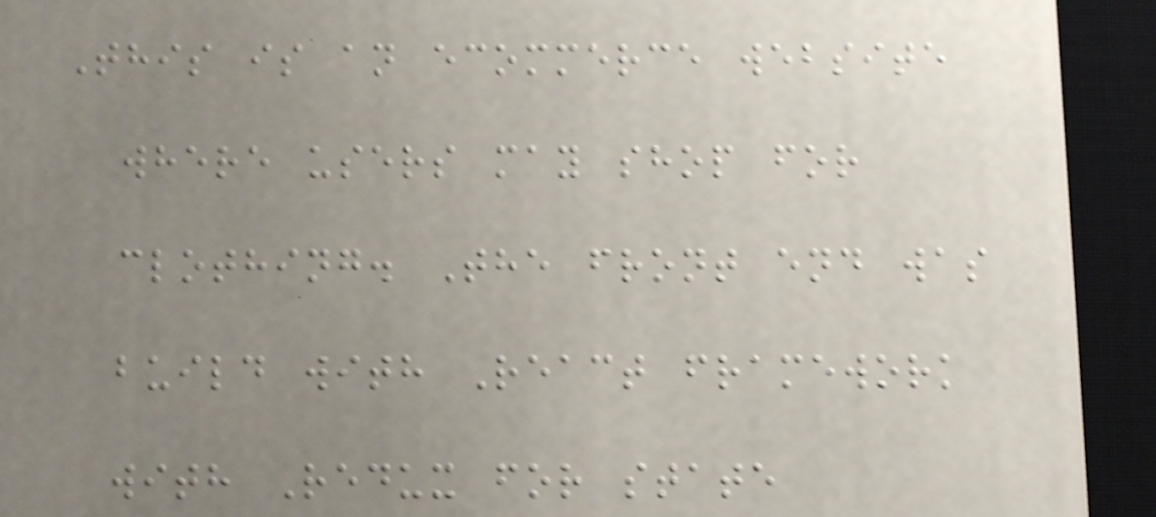This is an ecommerce website
where users may shop for
clothing. The front end was
build with React framework
with Redux for state
